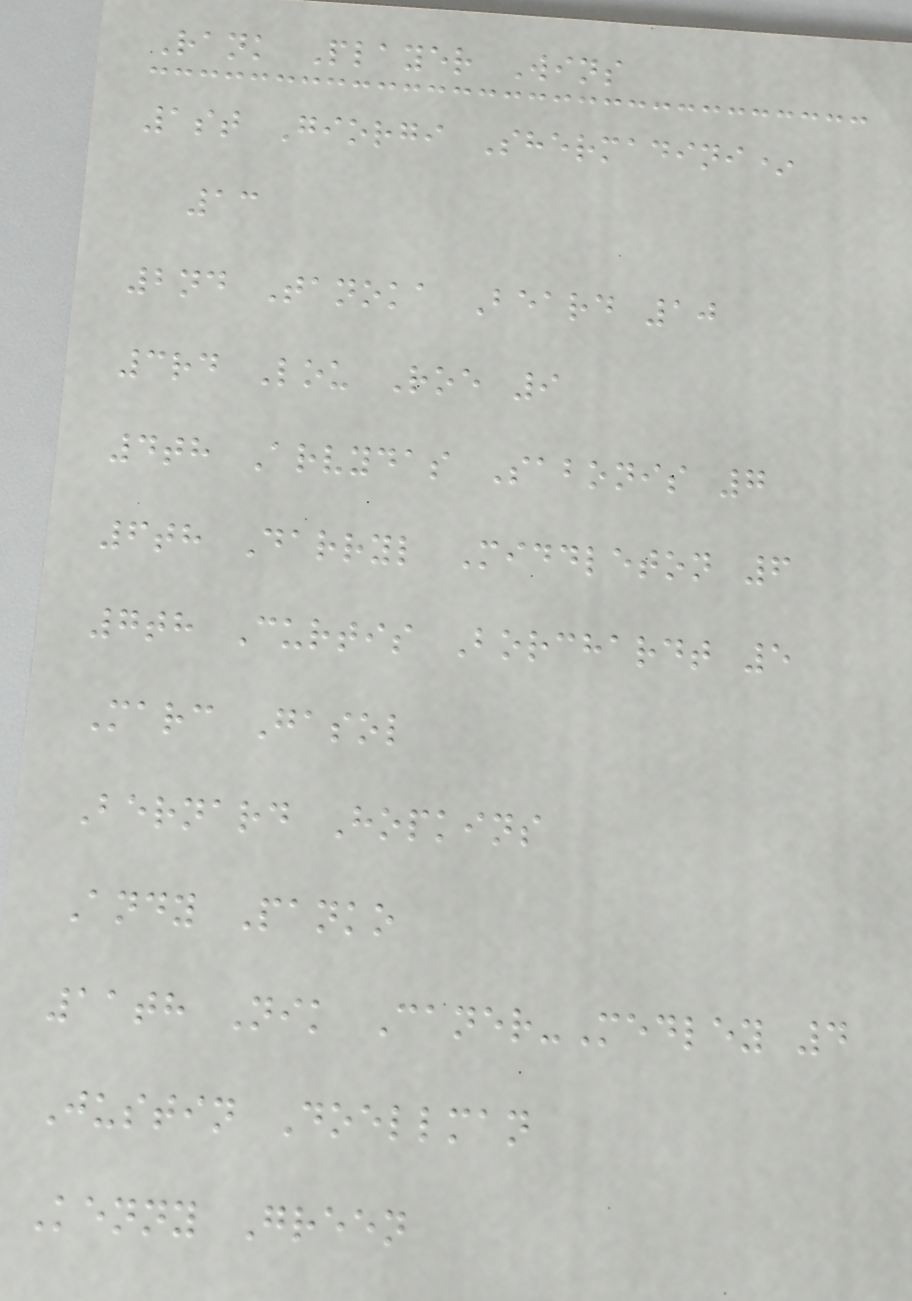Rank Player Wins
1st Giorgi Shermadini*
13
2nd Tanoka Beard 10
3rd Lou Roe 9
4th Arvydas Sabonis 7
6th Darryl Middleton 6
7th Curtis Borchardt 5
Marc Gasol
Bernard Hopkins
Andy Panko
11th Nik Caner-Medley 4
Justin Doellman
Kenny Green
